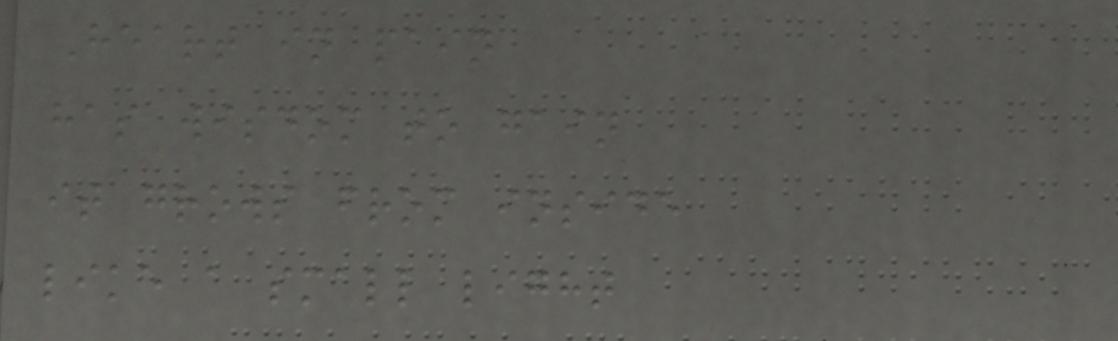Heart in pain
has wisdom to gain
it grows from inside
like a small light
